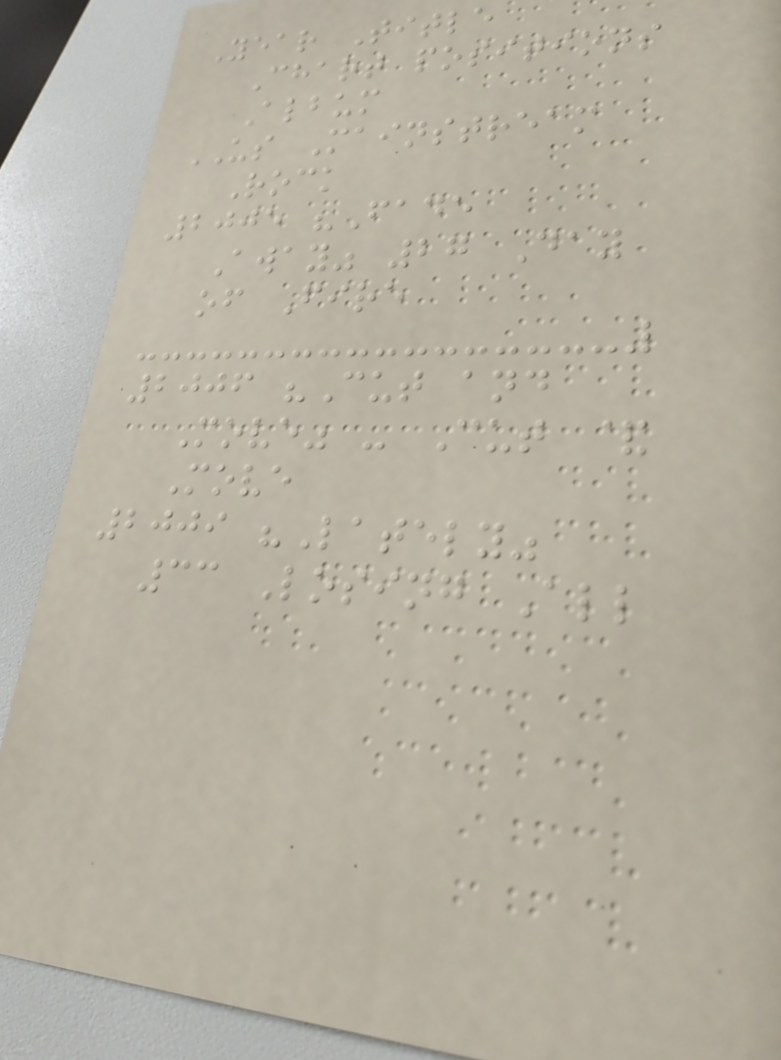Year Title
Chart positions
Album
US Mainstream
Rock
2005 "Fade
Away" 27 Day
of Fire
2006 "Cut and
Move" - Cut &
Move
2009 "Lately"
33 Losing All
